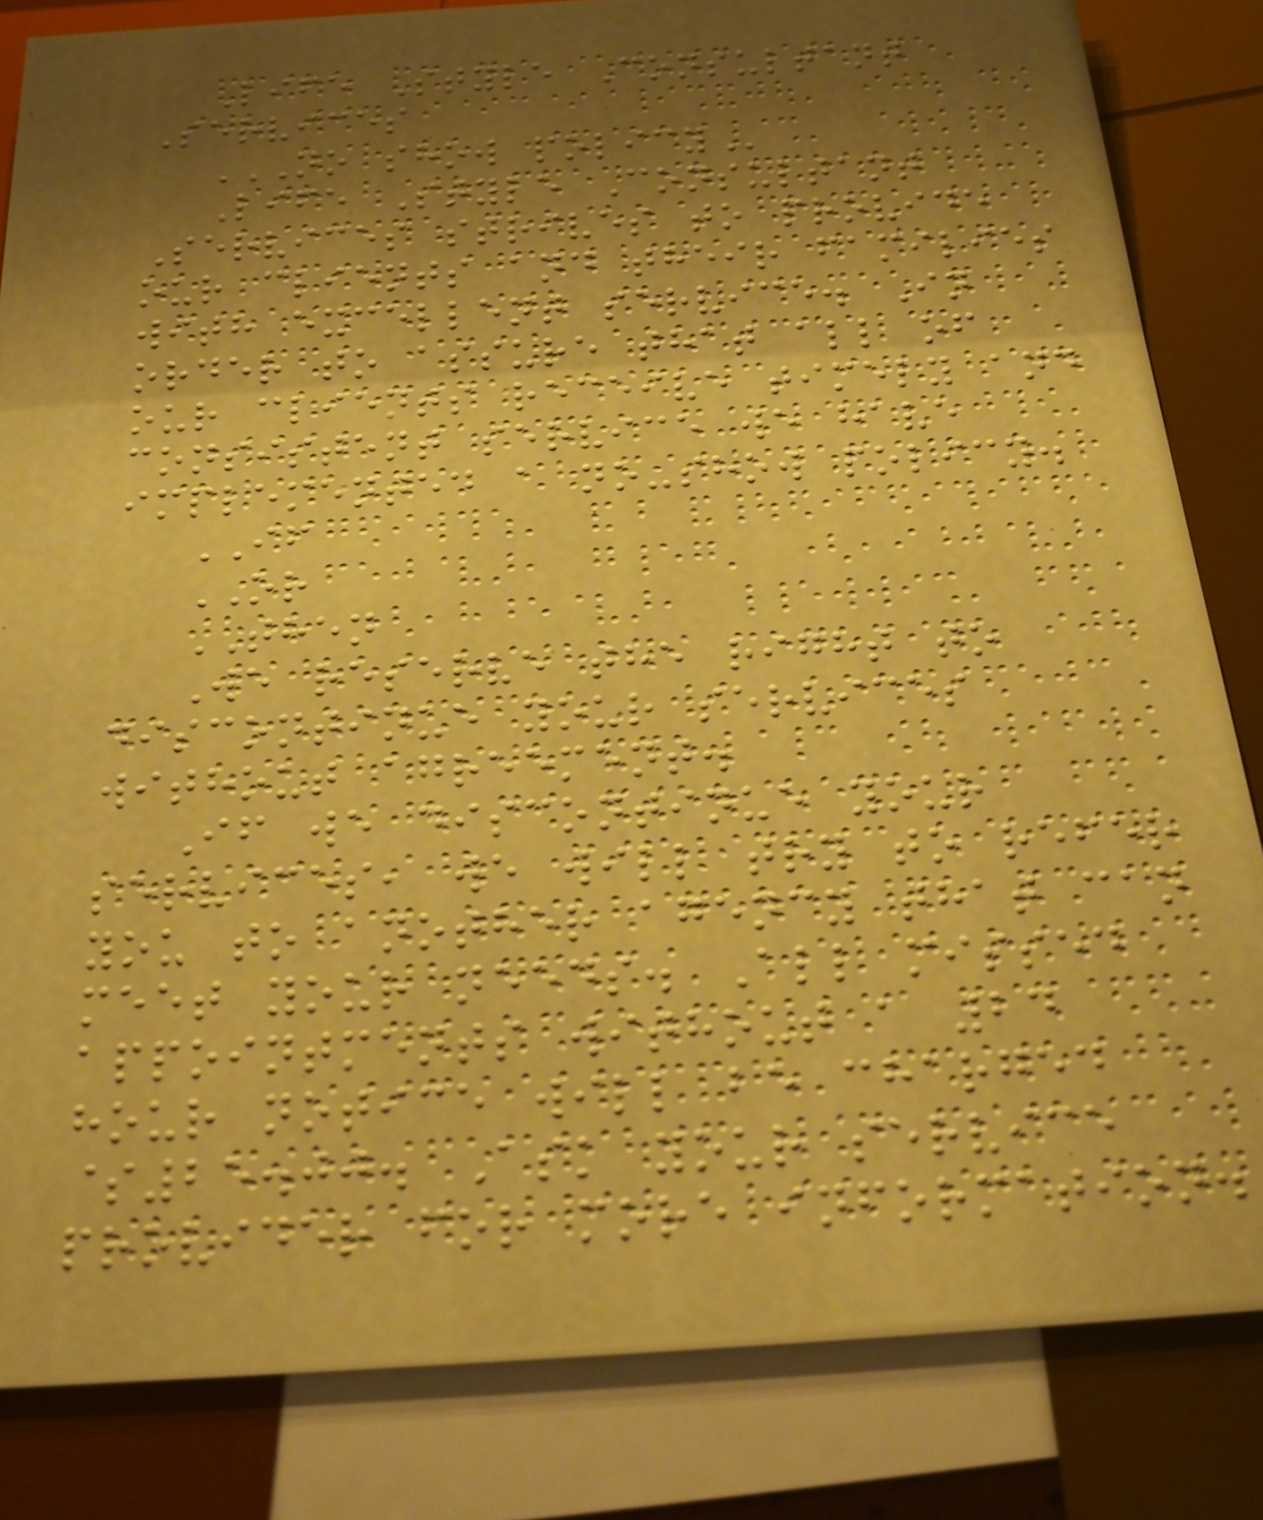Life Style Consultant
Services
NO SHOW POLICY
Life Style Consultant
Services strives to provide
our clients and their families
with excellent service. In
order to assure that all of
our clients receive timely and
consistent service we have
implemented a no-show policy.
IF
OR
THEN
We reserve the right to
discontinue your services
without agreement.
If we discontinue your
services, we will try to refer
you to another agency that can
meet your needs. All missed
appointments without a 24
hour notice will be charged
$25.00. Ask your service
provider for more information.
